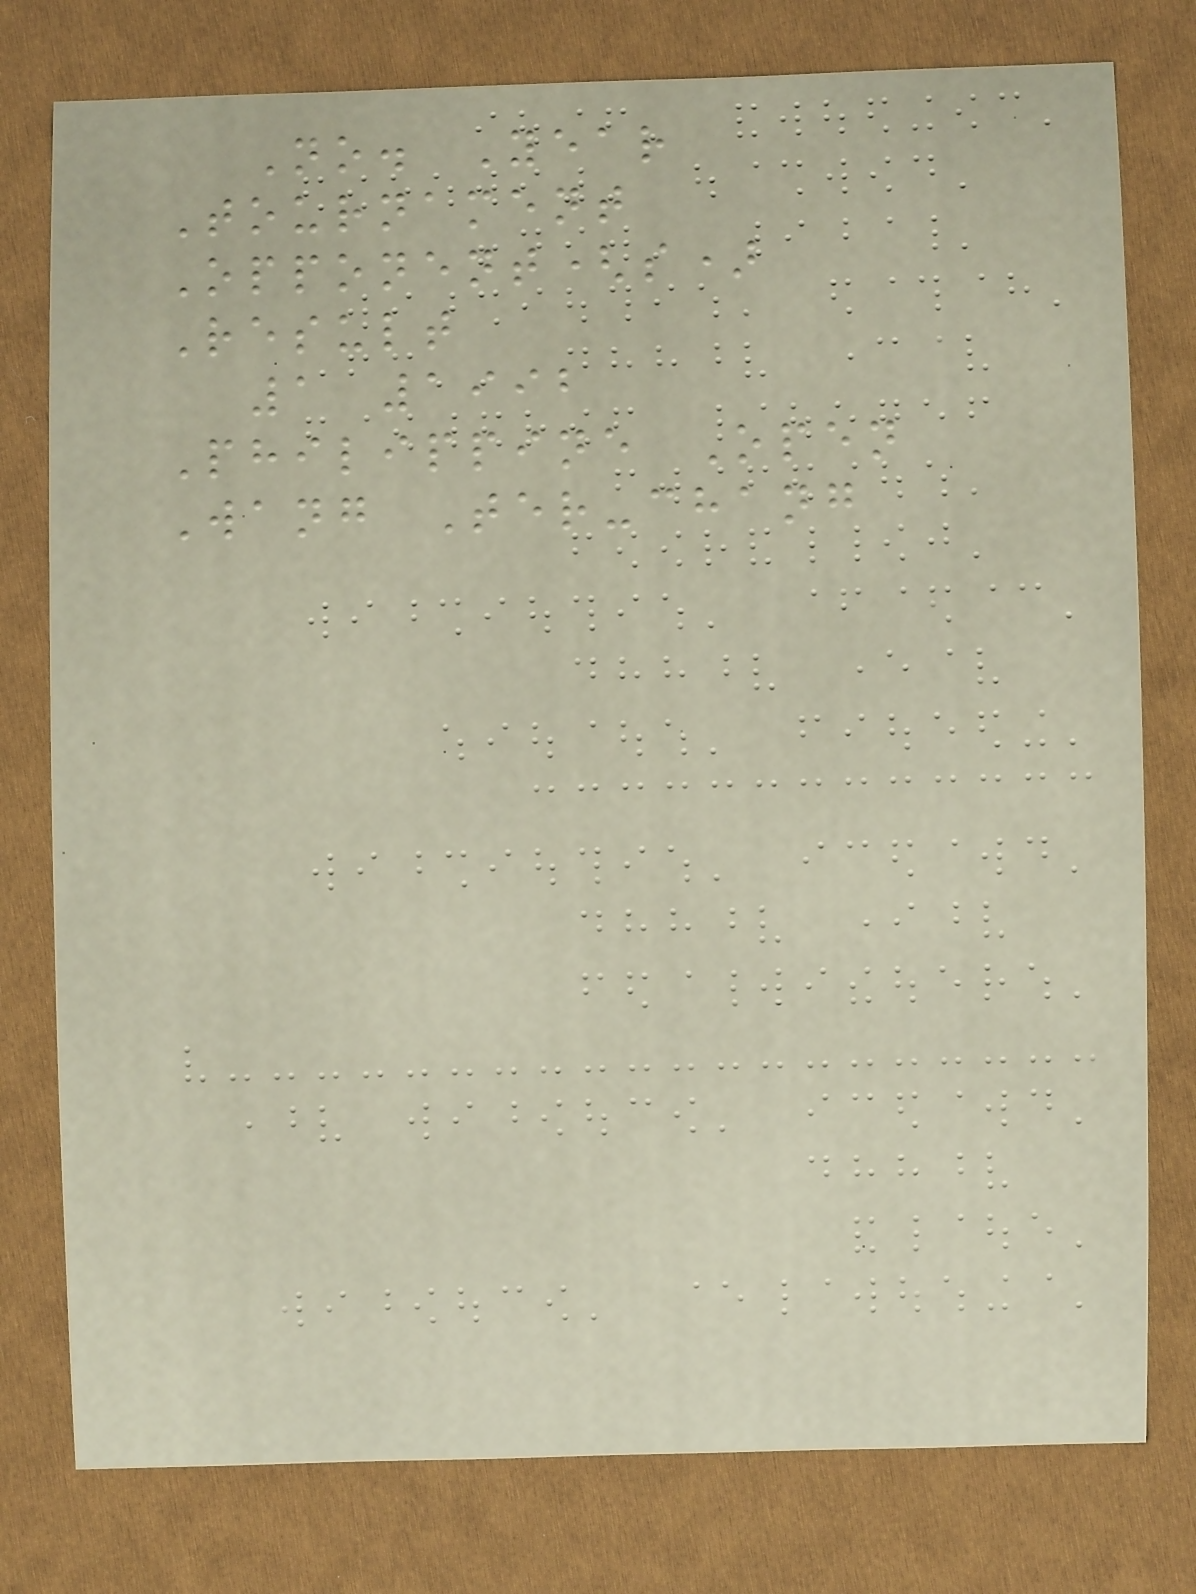No. Year
Tournament
Opponent(s)
Result
1 1992
Philippine Open
Wang Ter-chang
